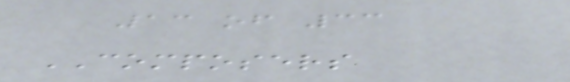13 of 33
COMPOSERS
